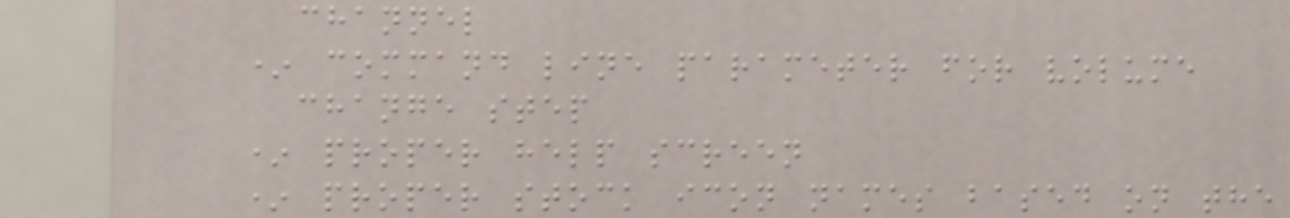channel
* command line parameter for volume
change step
* proper help screen
* proper stock icon names based on the
